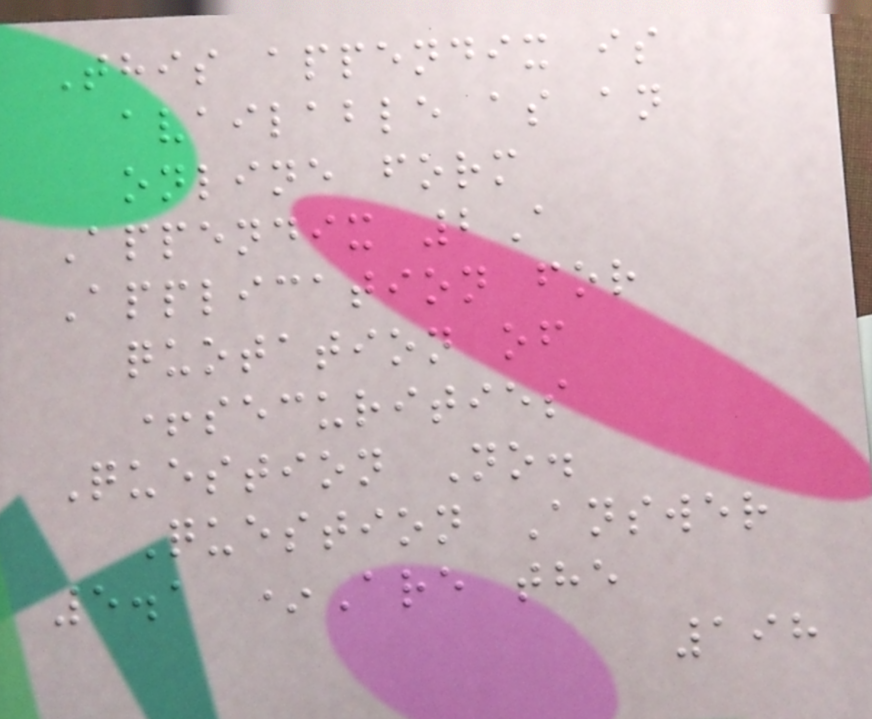This appendix is
available as an
online form
Appendix 2A
Application for
quotation of
+securities
Question No.
Question Answer
5.1 *Are the
198
